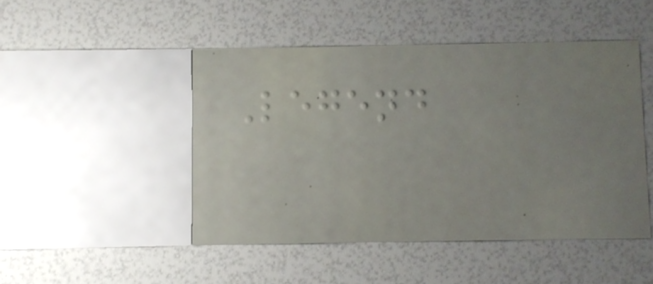Legend
